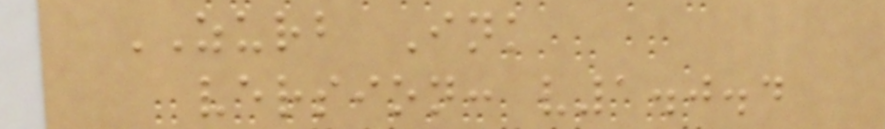ZURB Ink
version: v1.0.4
